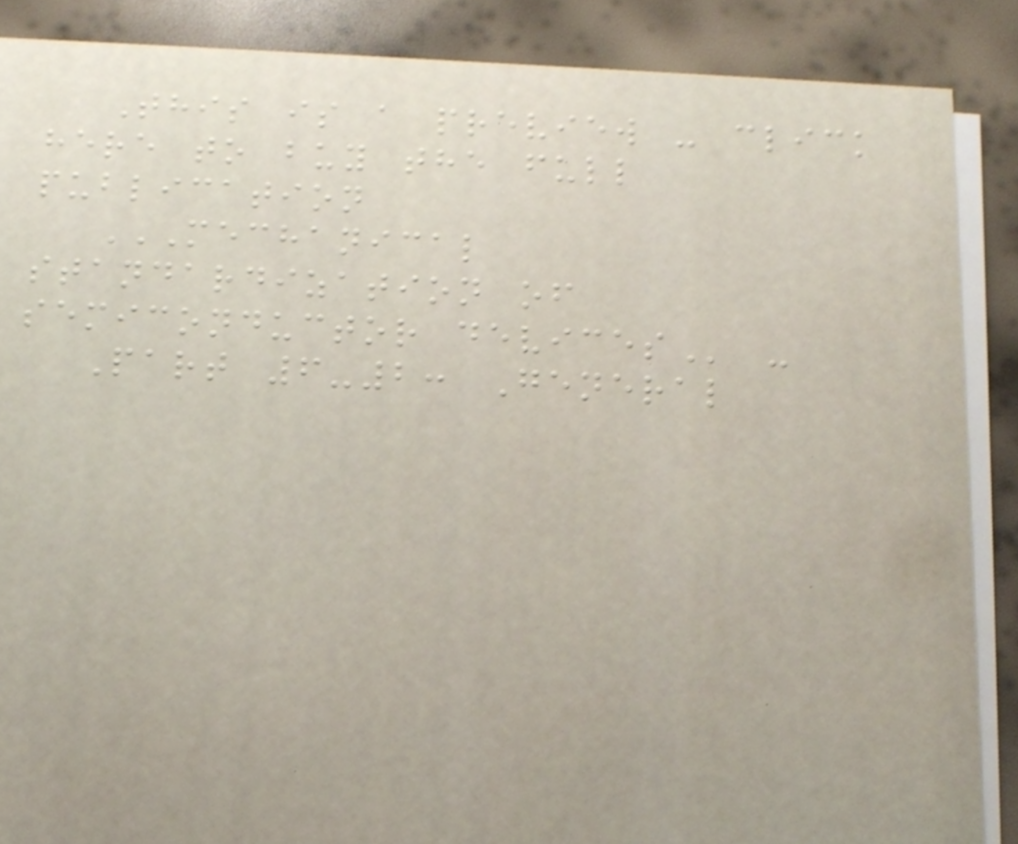This is a preview - click
here to buy the full
publication
MECHANICAL
STANDARDIZATION OF
SEMICONDUCTOR DEVICES -
Part 6-2: General
